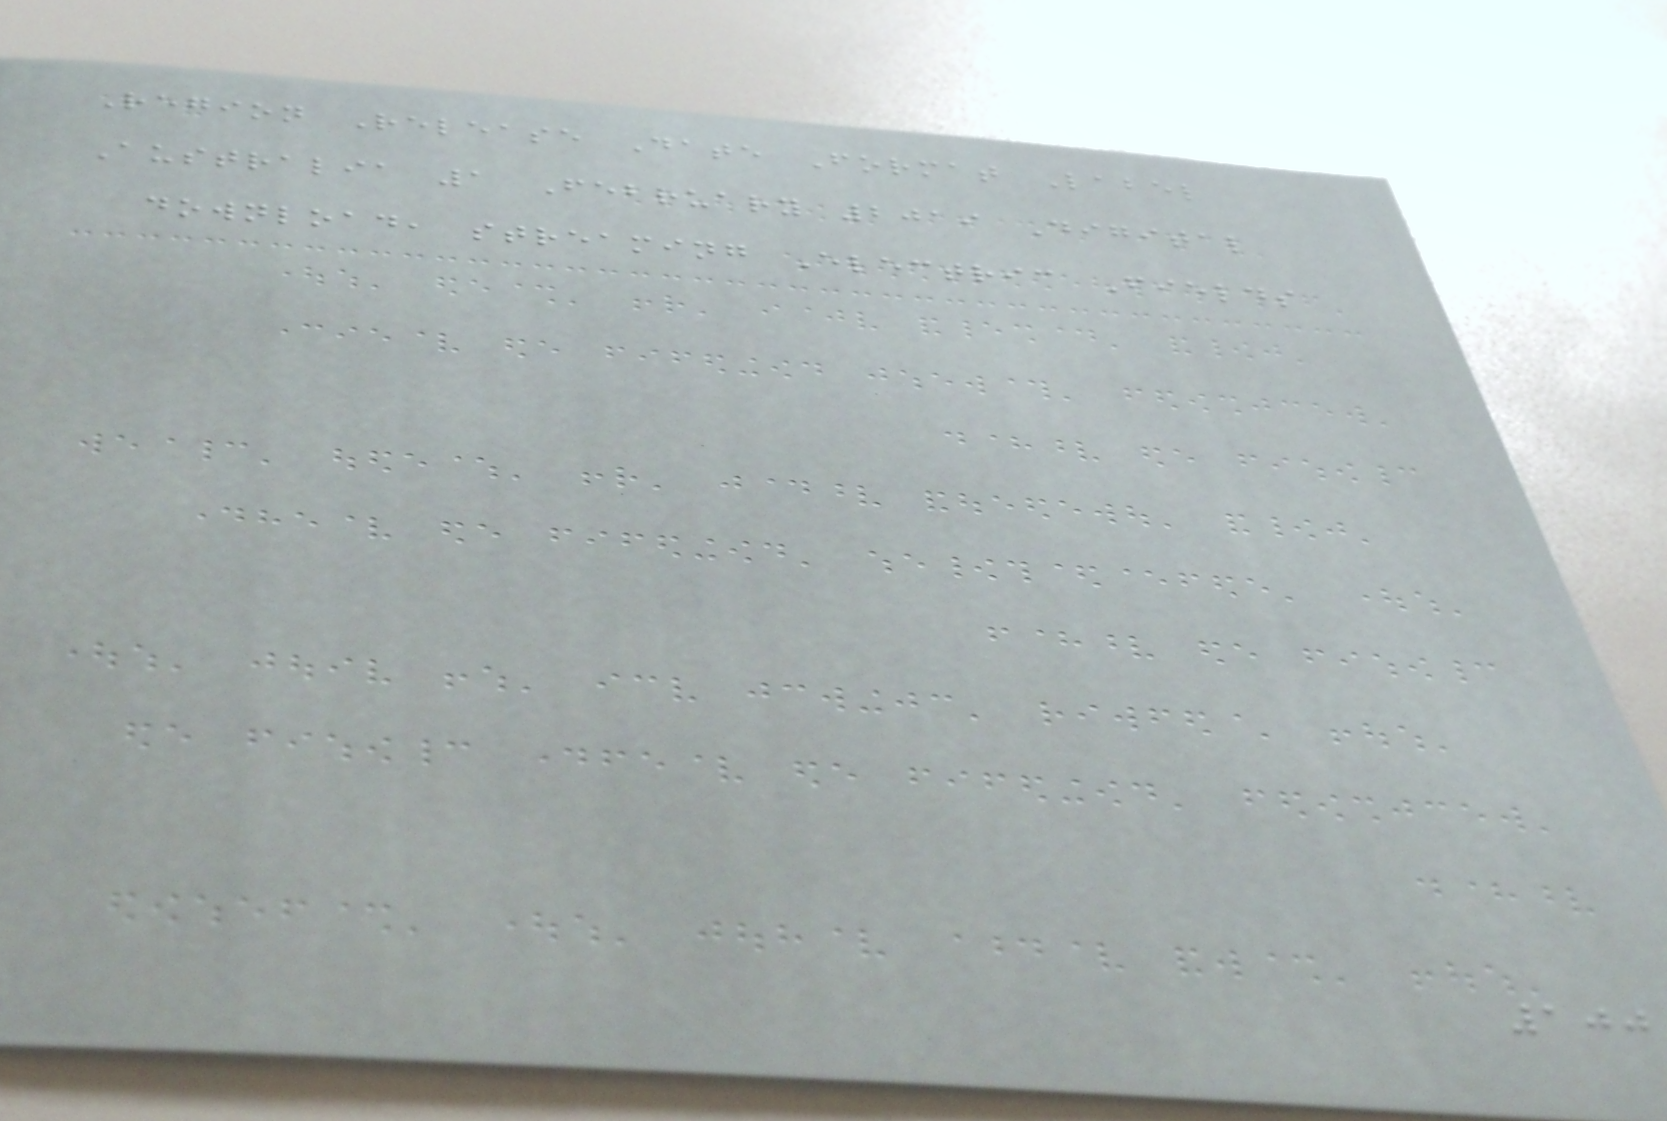Region Release Date Format Label
Australia 1 February 2019 Digital
download, streaming Electric Fields
100
